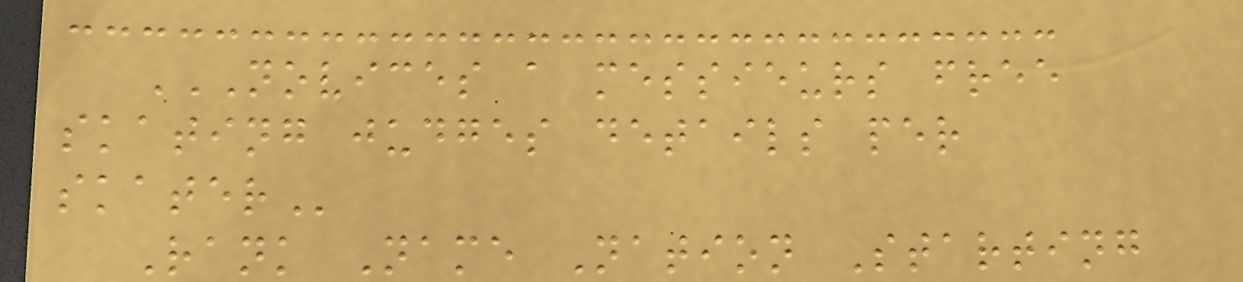NOVICES A MESSIEURS FREE
SKATING JUDGES DETAILS PER
SKATER
Rank Name Nation Starting
